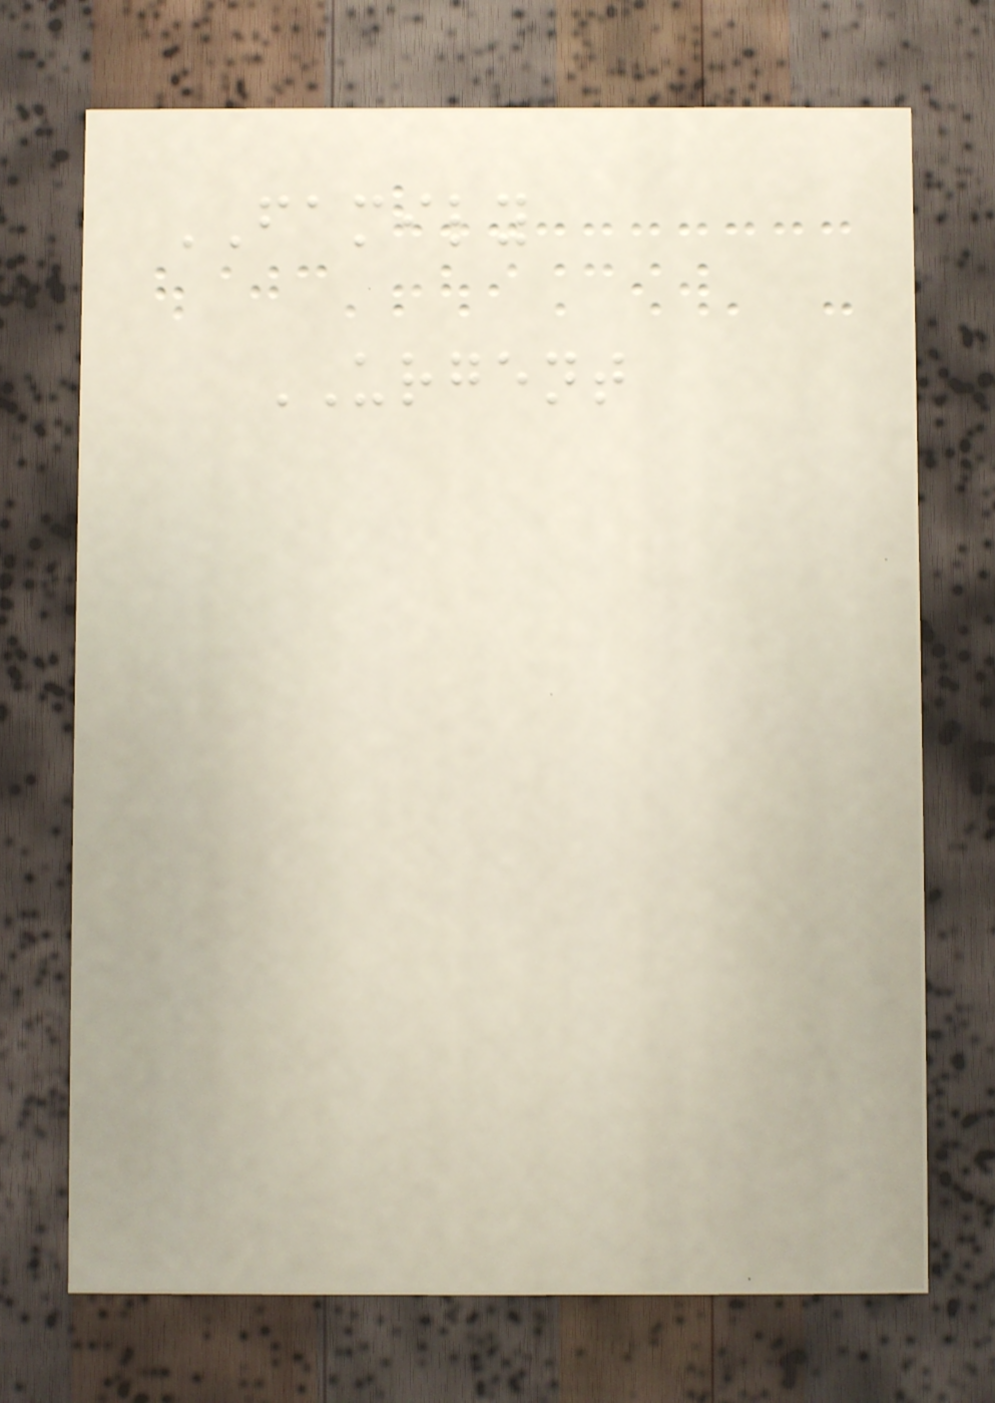FAMILY
URGENT
